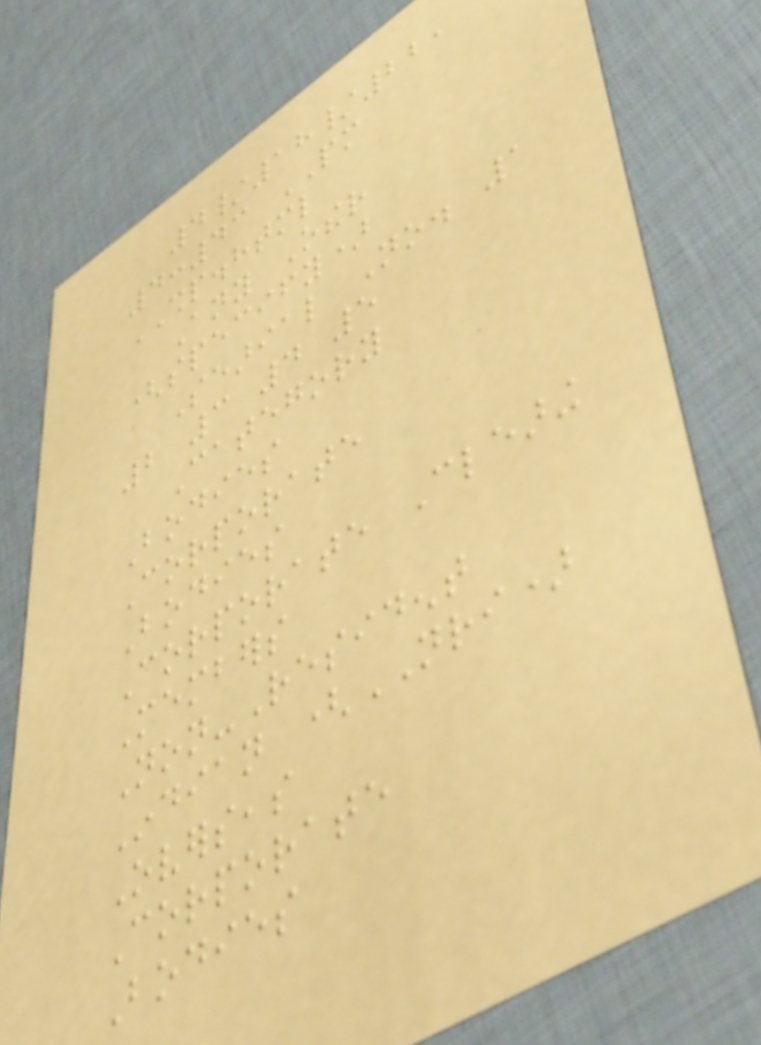4/18/22,
4:43 PM
SHP.html
Any Other
(specify)
Searial No. 1
2 3 4 5
Category
Bodies
Corporate
Bodies
Corporate Clearing
Members
Non-Resident
Indian (NRI)
Overseas
Corporate
Bodies
